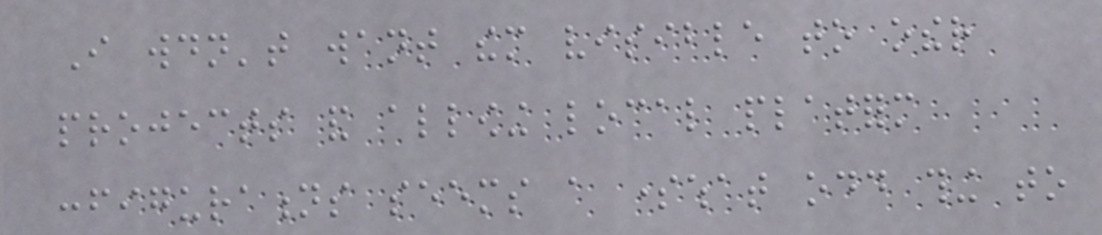I wouldn't want them visible to other
projects and allowing local platform
configurations seems a somewhat odd thing to
